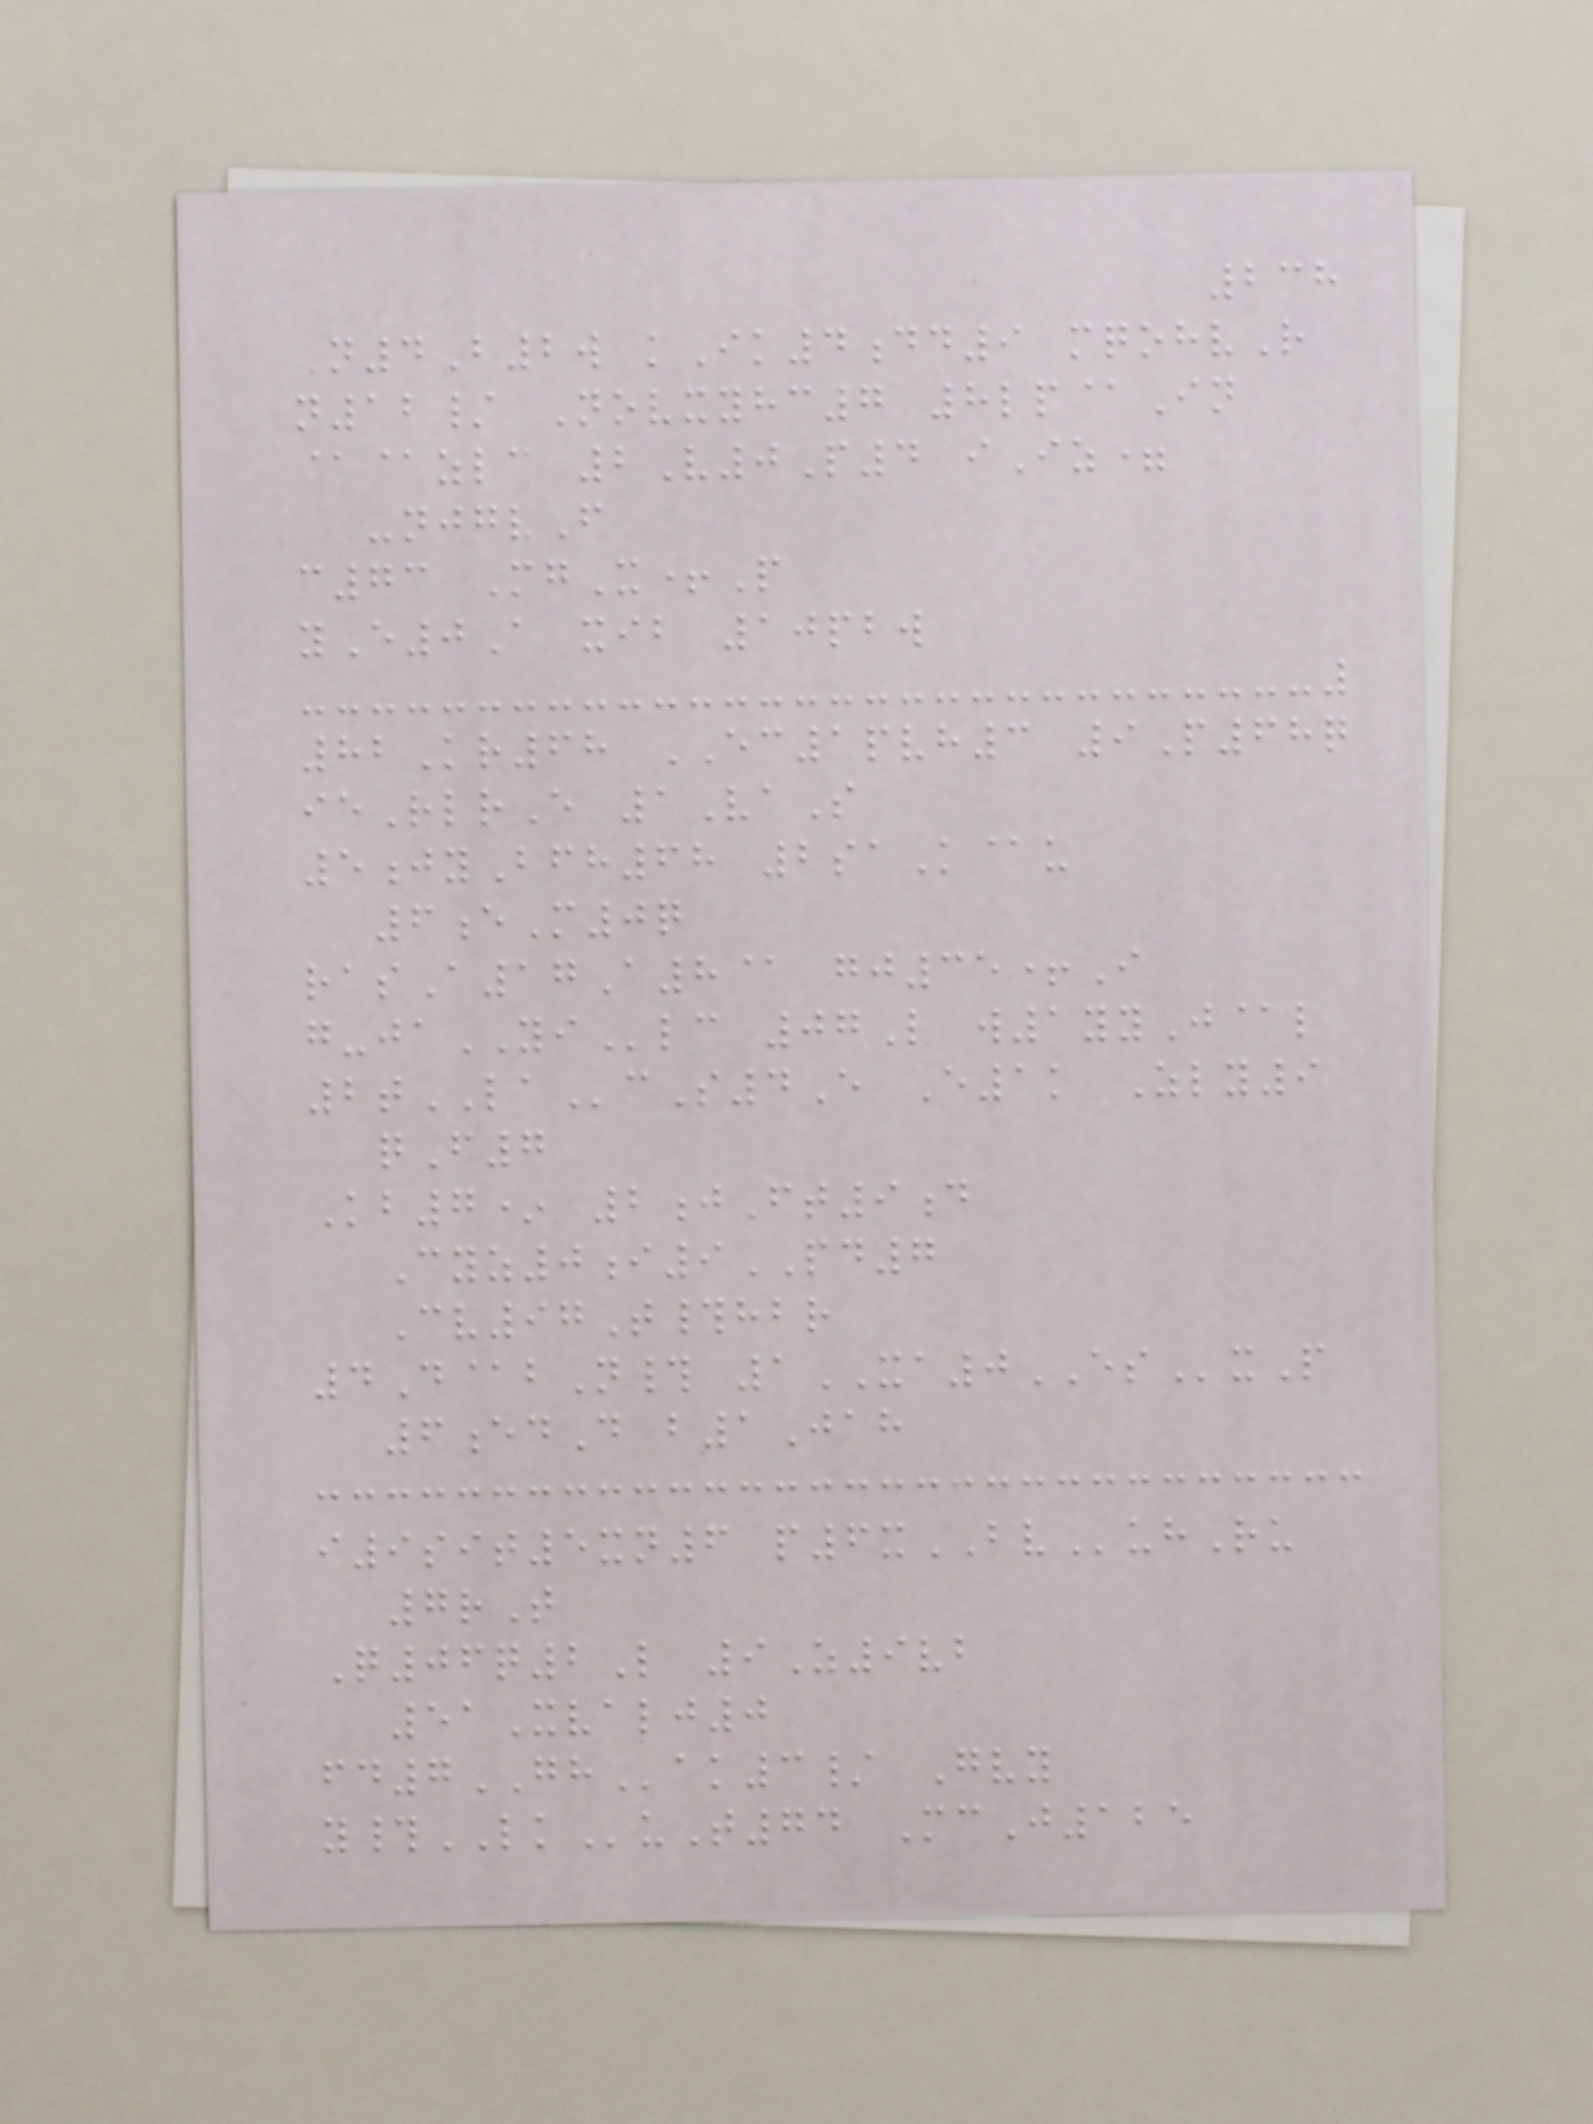238
N4B2w kIk4dd9 mqohvR
n12/ Novxyhc7 8lp@In
@@zlc 2V0P4 iIz=
-njgvF
c73 MgX+P
yE0A xib 10pbw
82Kr68 EC1pvh3 9P68q
ieRlrE 1VaS
5jyBfh68 2saK@u
6eM0q
rasA17A8@ gj35+I
g-jaYIlc 07L w1yyJ@l
2tLAcS4E E1k Zly9
qF7
Kb7* 2jFt9d
Cyz0i9PD7
Cv97T#hbr
4D@bN# 1XA0ESxP
6edD b1Jah
i9sit5xn6 p6xBVuhRu
7rT
Q06q2L 9Z9vb
51Xvalj0
fd7GHak3/ Gvy
y#LKuT74 McJ125
